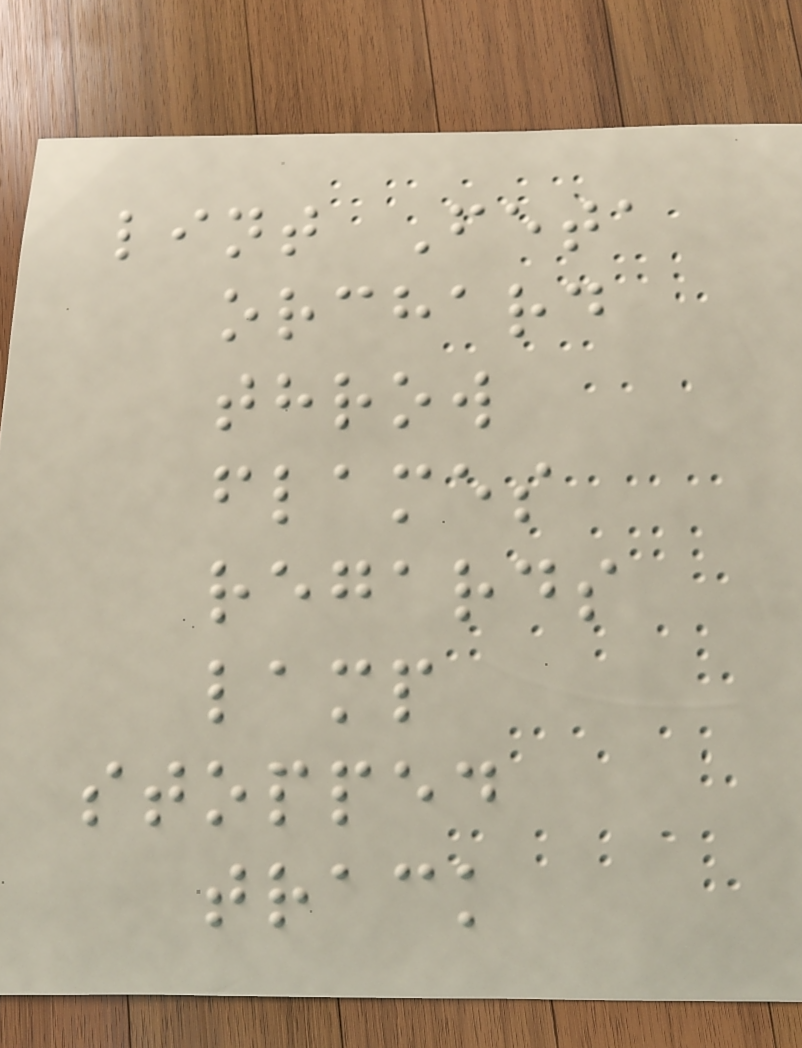lint Feta
orchard
throw
flames
regards
lamp
stopped
track
